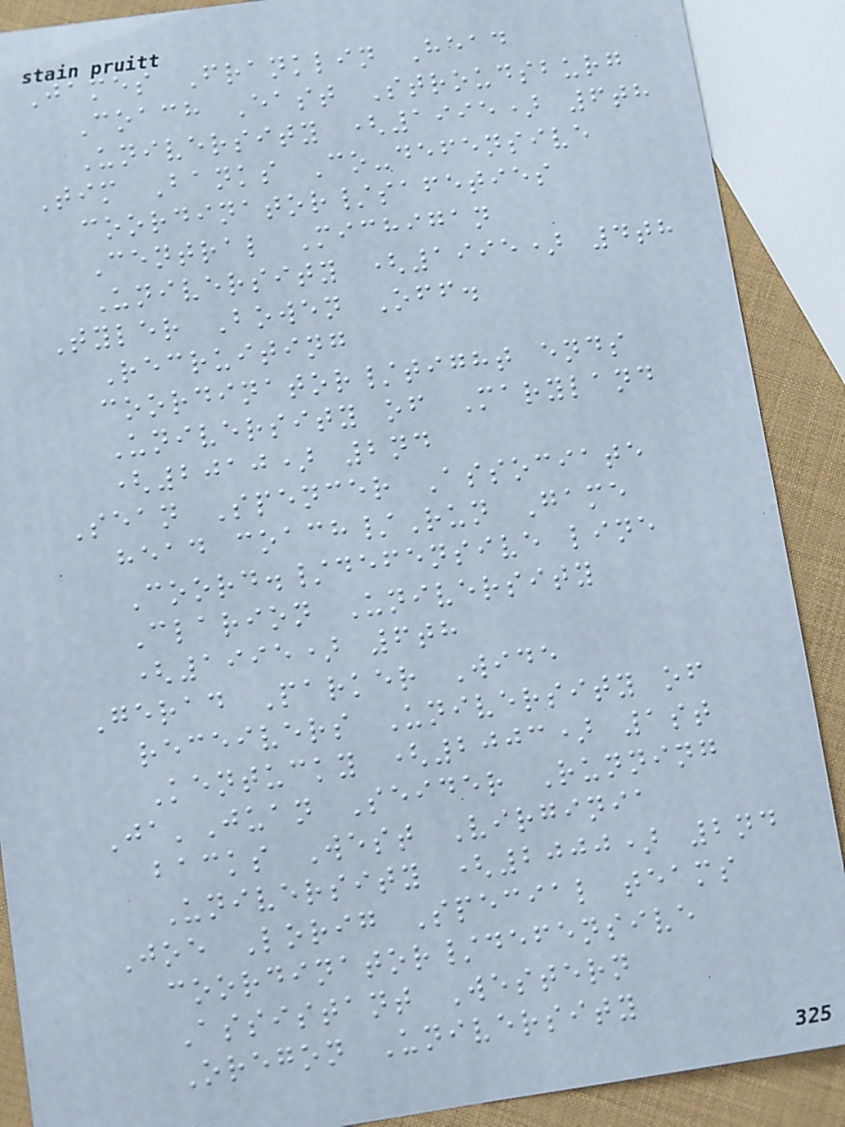James Franklin Head
Coach East Stroudsburg
University (1995) 6th
Tim Banks Co-defensive
coordinator/safeties
Central Michigan
University (1995) 4th
Tyler Bowen Off.
Recruiting
coordinator/tight ends
University of Maryland
(2010) 2nd
Sean Spencer Associate
head coach/Run Game
Coord./defensive line
Clarion University
(1995) 6th
Gerad Parker Wide
receivers University of
Kentucky (2003) 1st
Ja'Juan Seider Running
backs West Virginia
University (2000) 2nd
Joe Lorig Special teams
coordinator/defensive
Assistant Western
Oregon University
